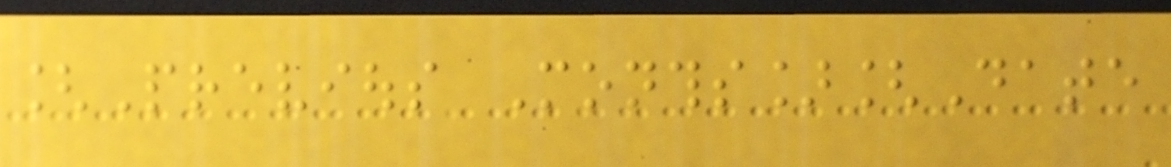[Previous Months][Date
